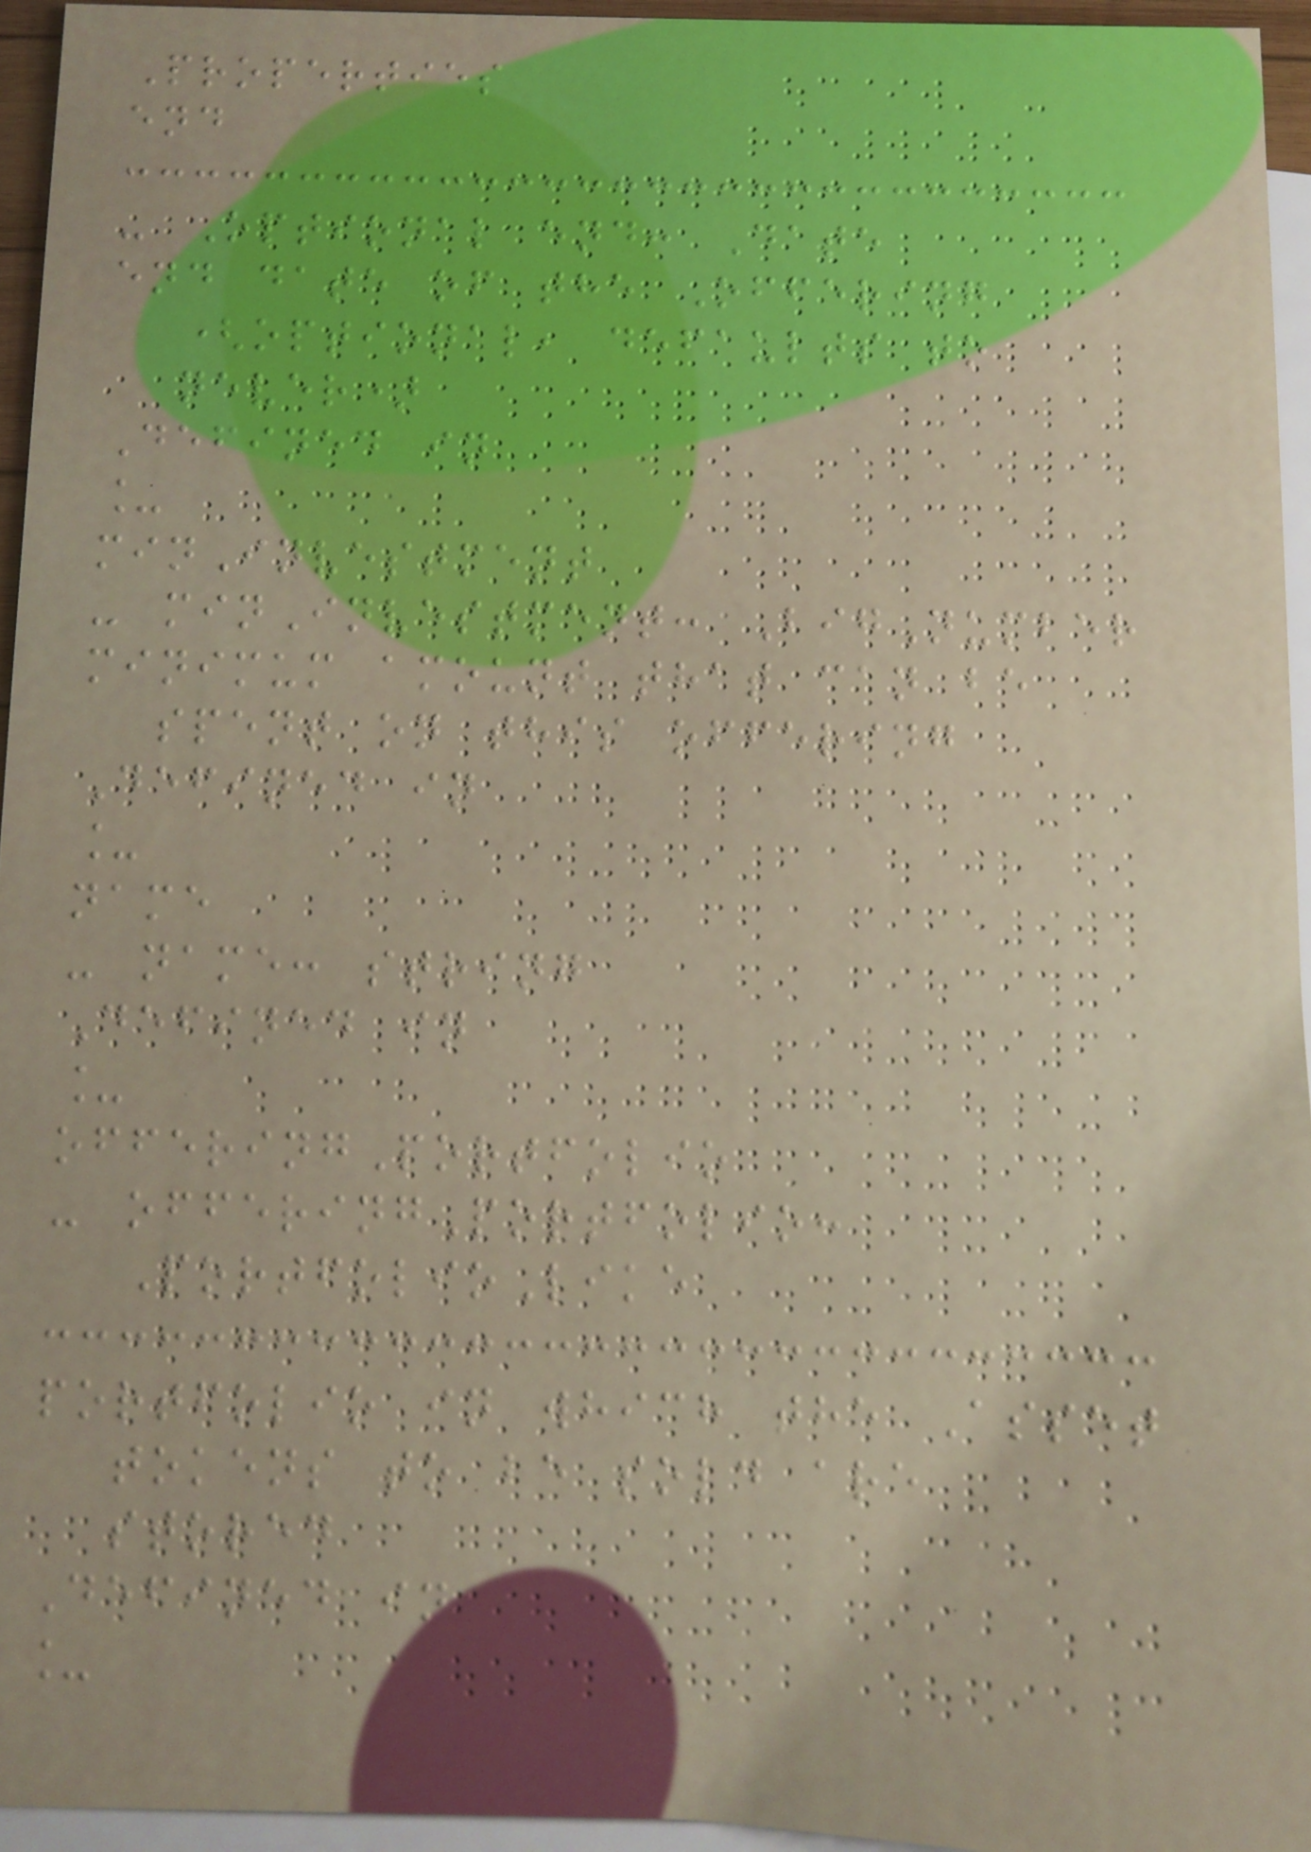Properties
end
- Optional end: Date
end date of the Offering
(optional, defaults to
never)
Defined in
_
minInvestment
- minInvestment: BigNumber
minimum amount that can be
spent on this offering
Defined in
_
name
- name: string
Defined in
_
offeringPortfolio
- offeringPortfolio:
PortfolioLike
portfolio in which the Asset
tokens to be sold are
stored
Defined in
_
